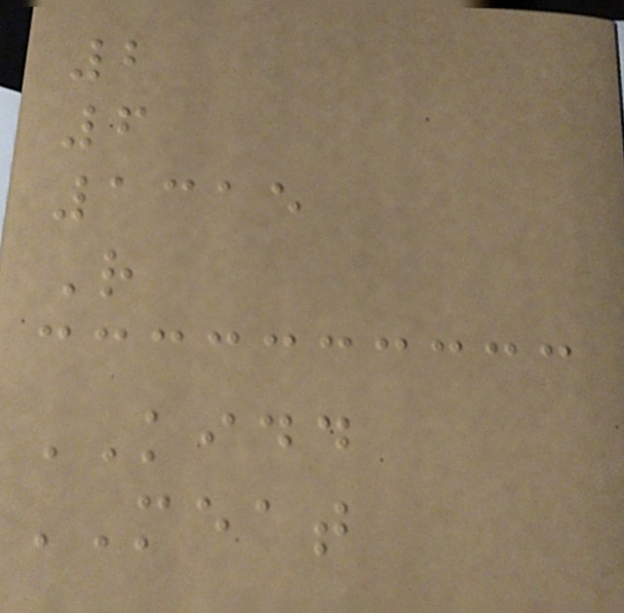2
6
1315
R
KIDD
MEAT
